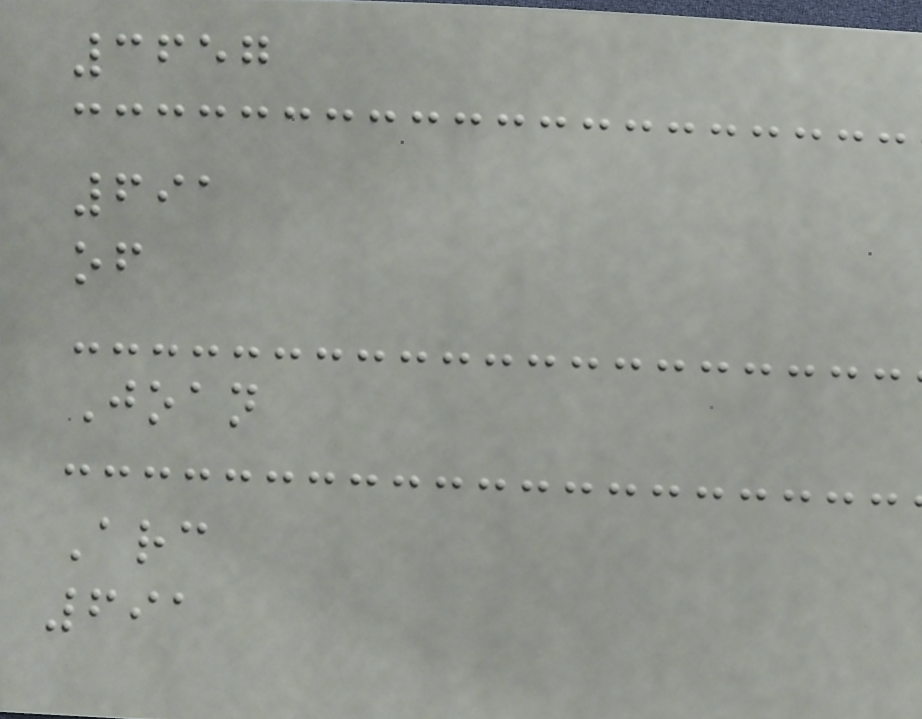3657
691
of
Joan
Arc
691
